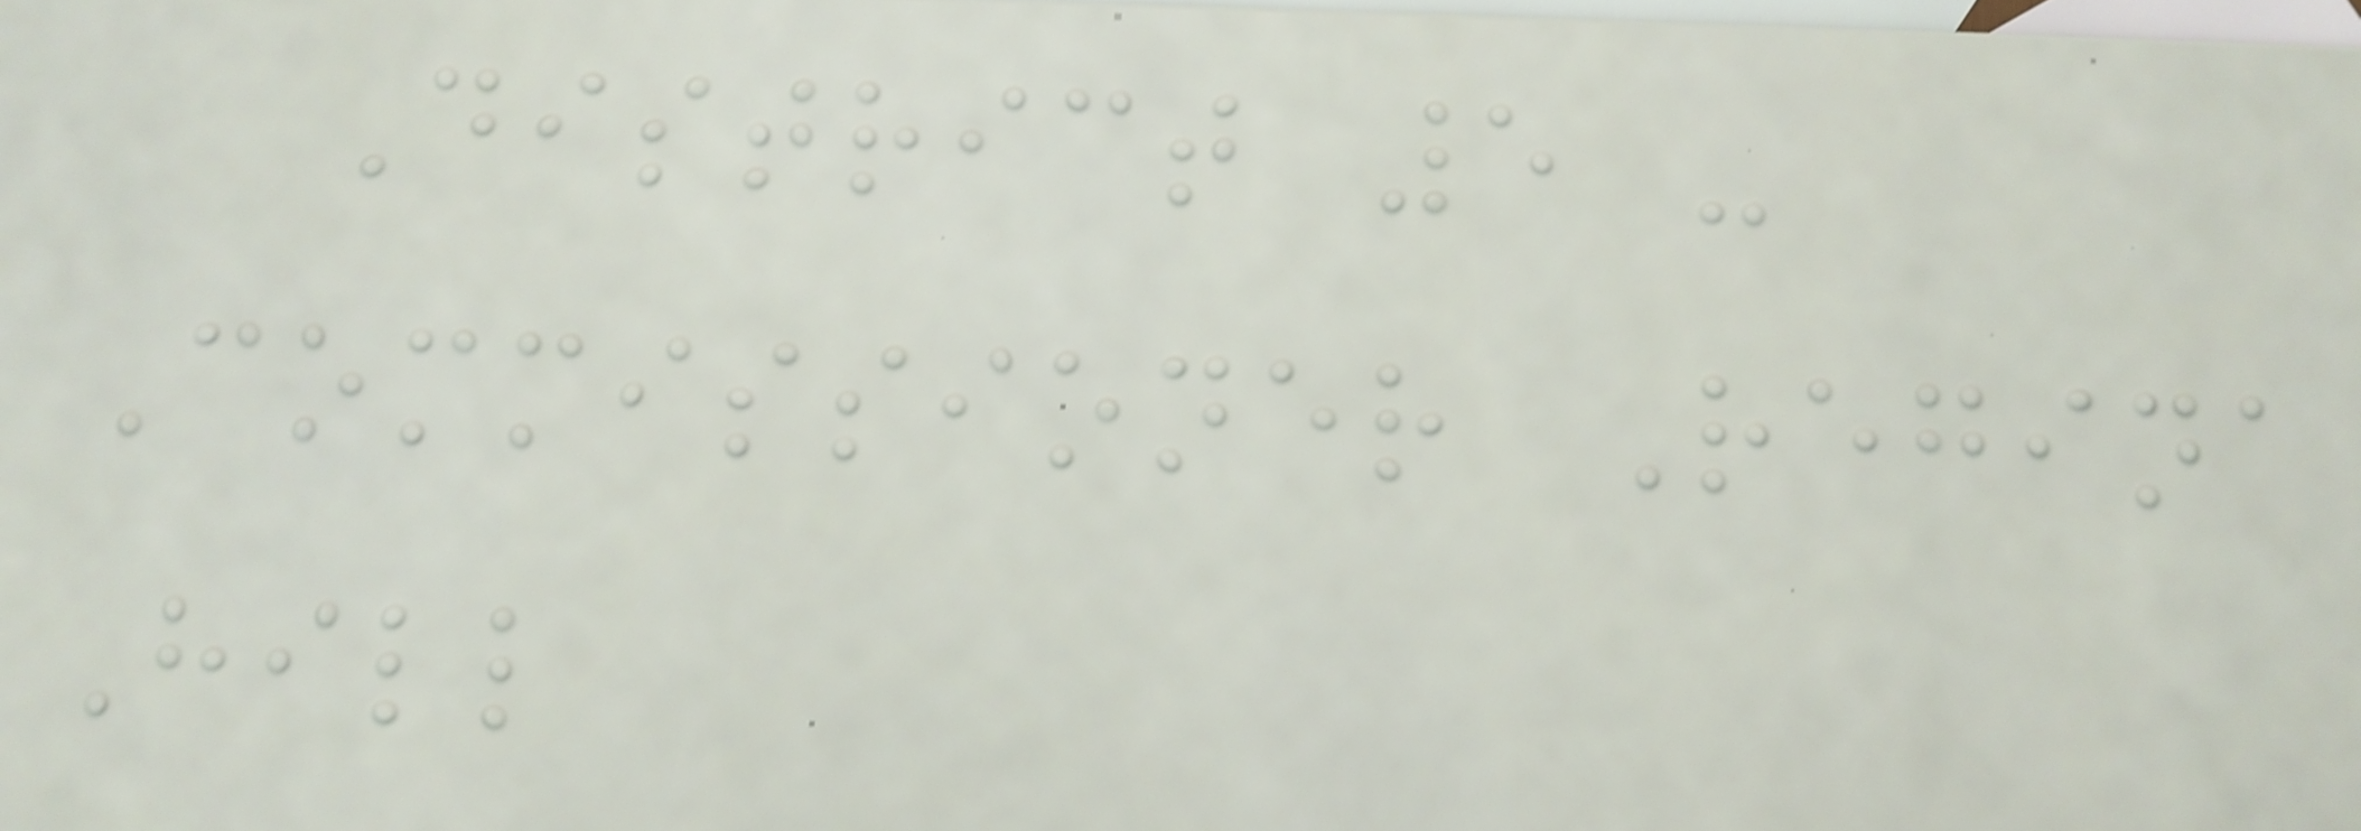District 5 -
Commissioner Regina
Hill
